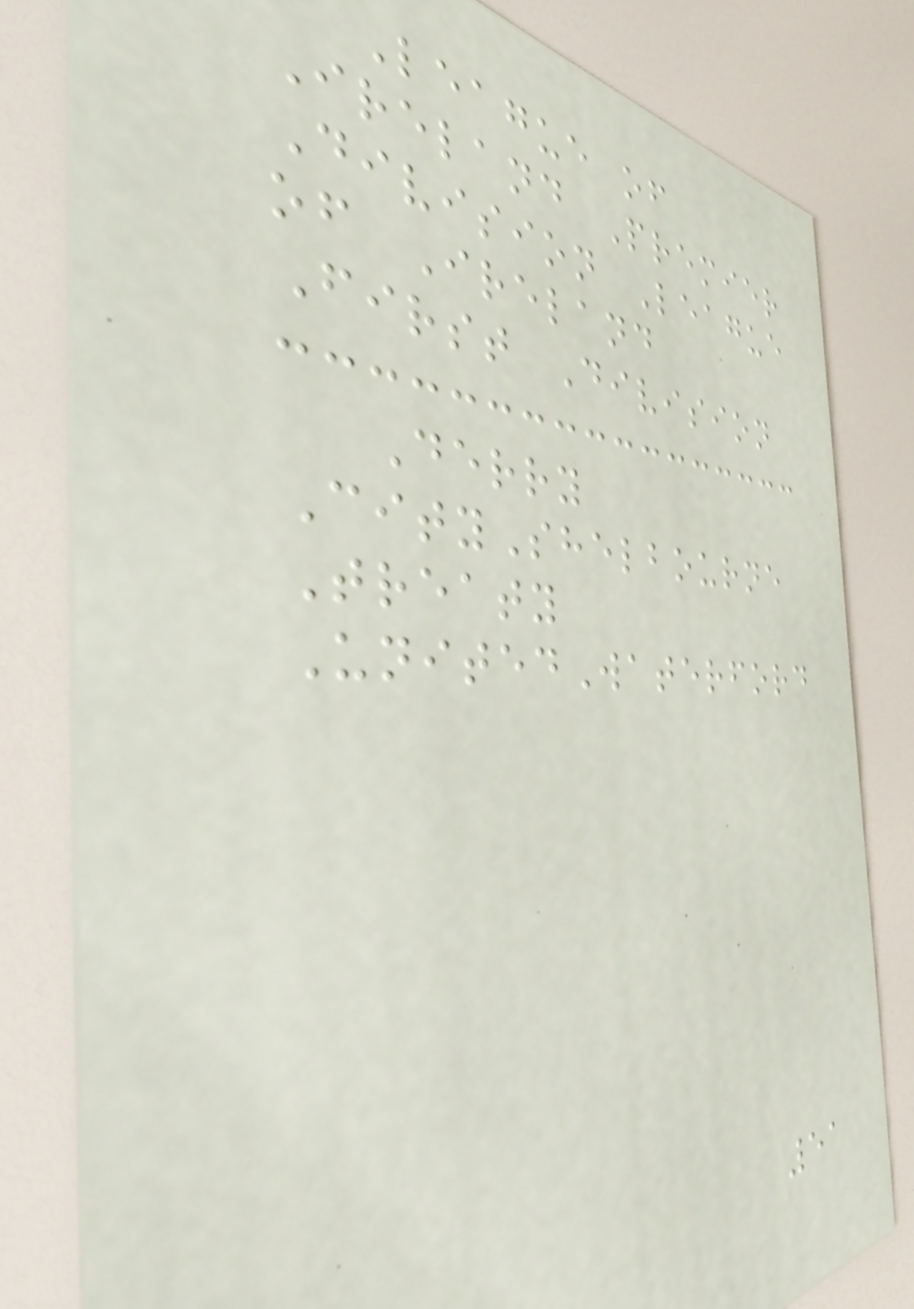League of
Ireland Premier
Division League
of Ireland
First Division
Derry
CityShelbourne
Treaty
UnitedWaterford
51
